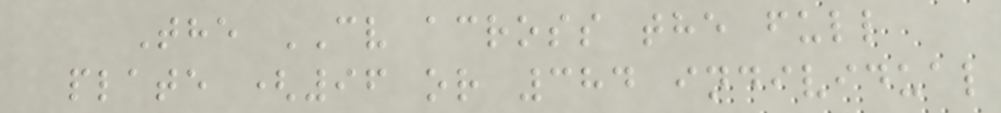The CV across the full
plate (96 or 384 individual
